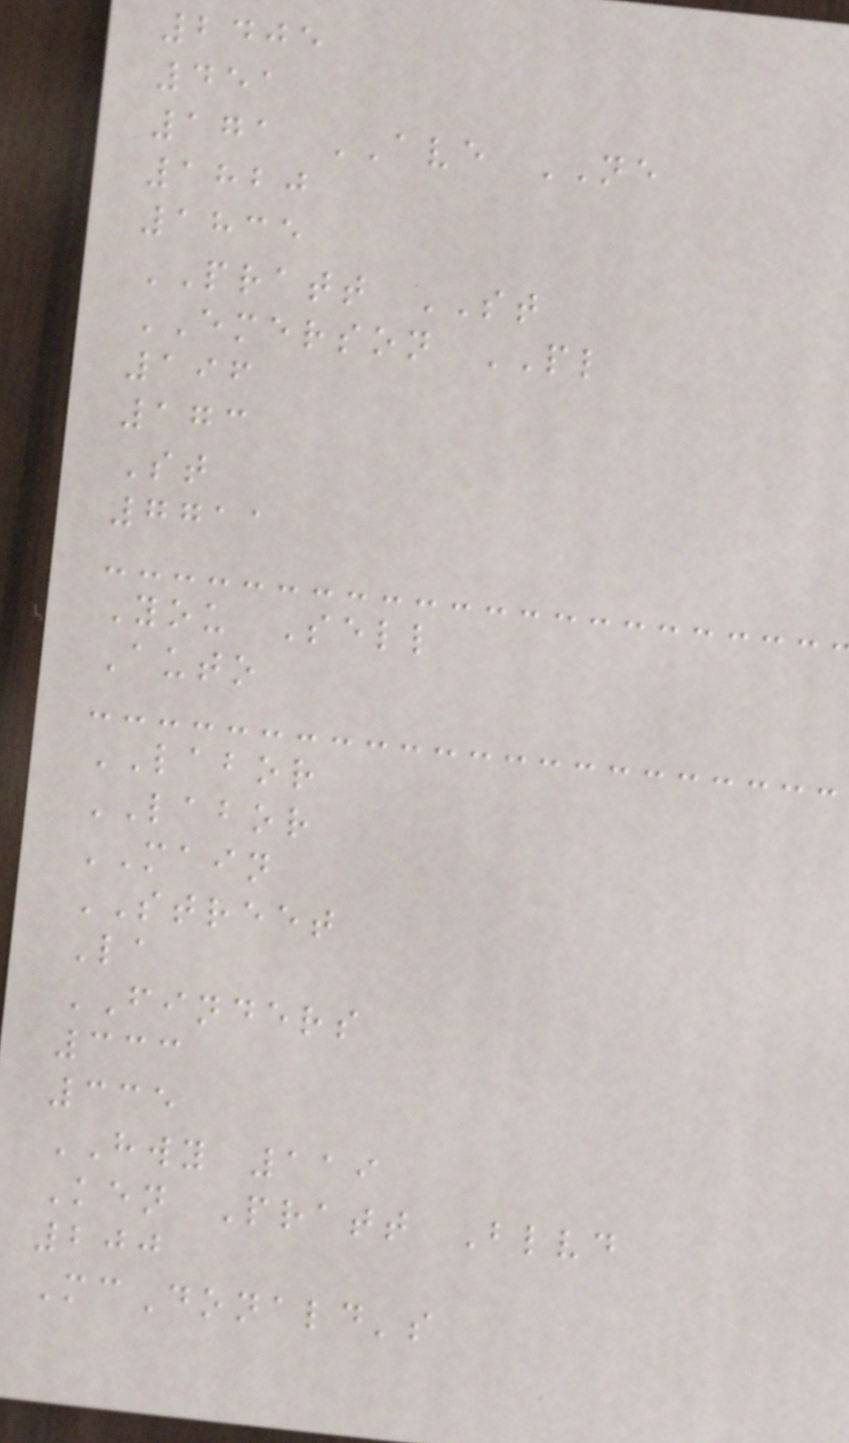2405
451
171 AVE NE
1820
1835
PRATT ST
EMERSON PL
196
173
St
7711
You Sell
Auto
LABOR
LABOR
MAIN
STREET
La
FINDERS
333
335
HWY 119
Ken Pratt Blvd
200
McDonald's
